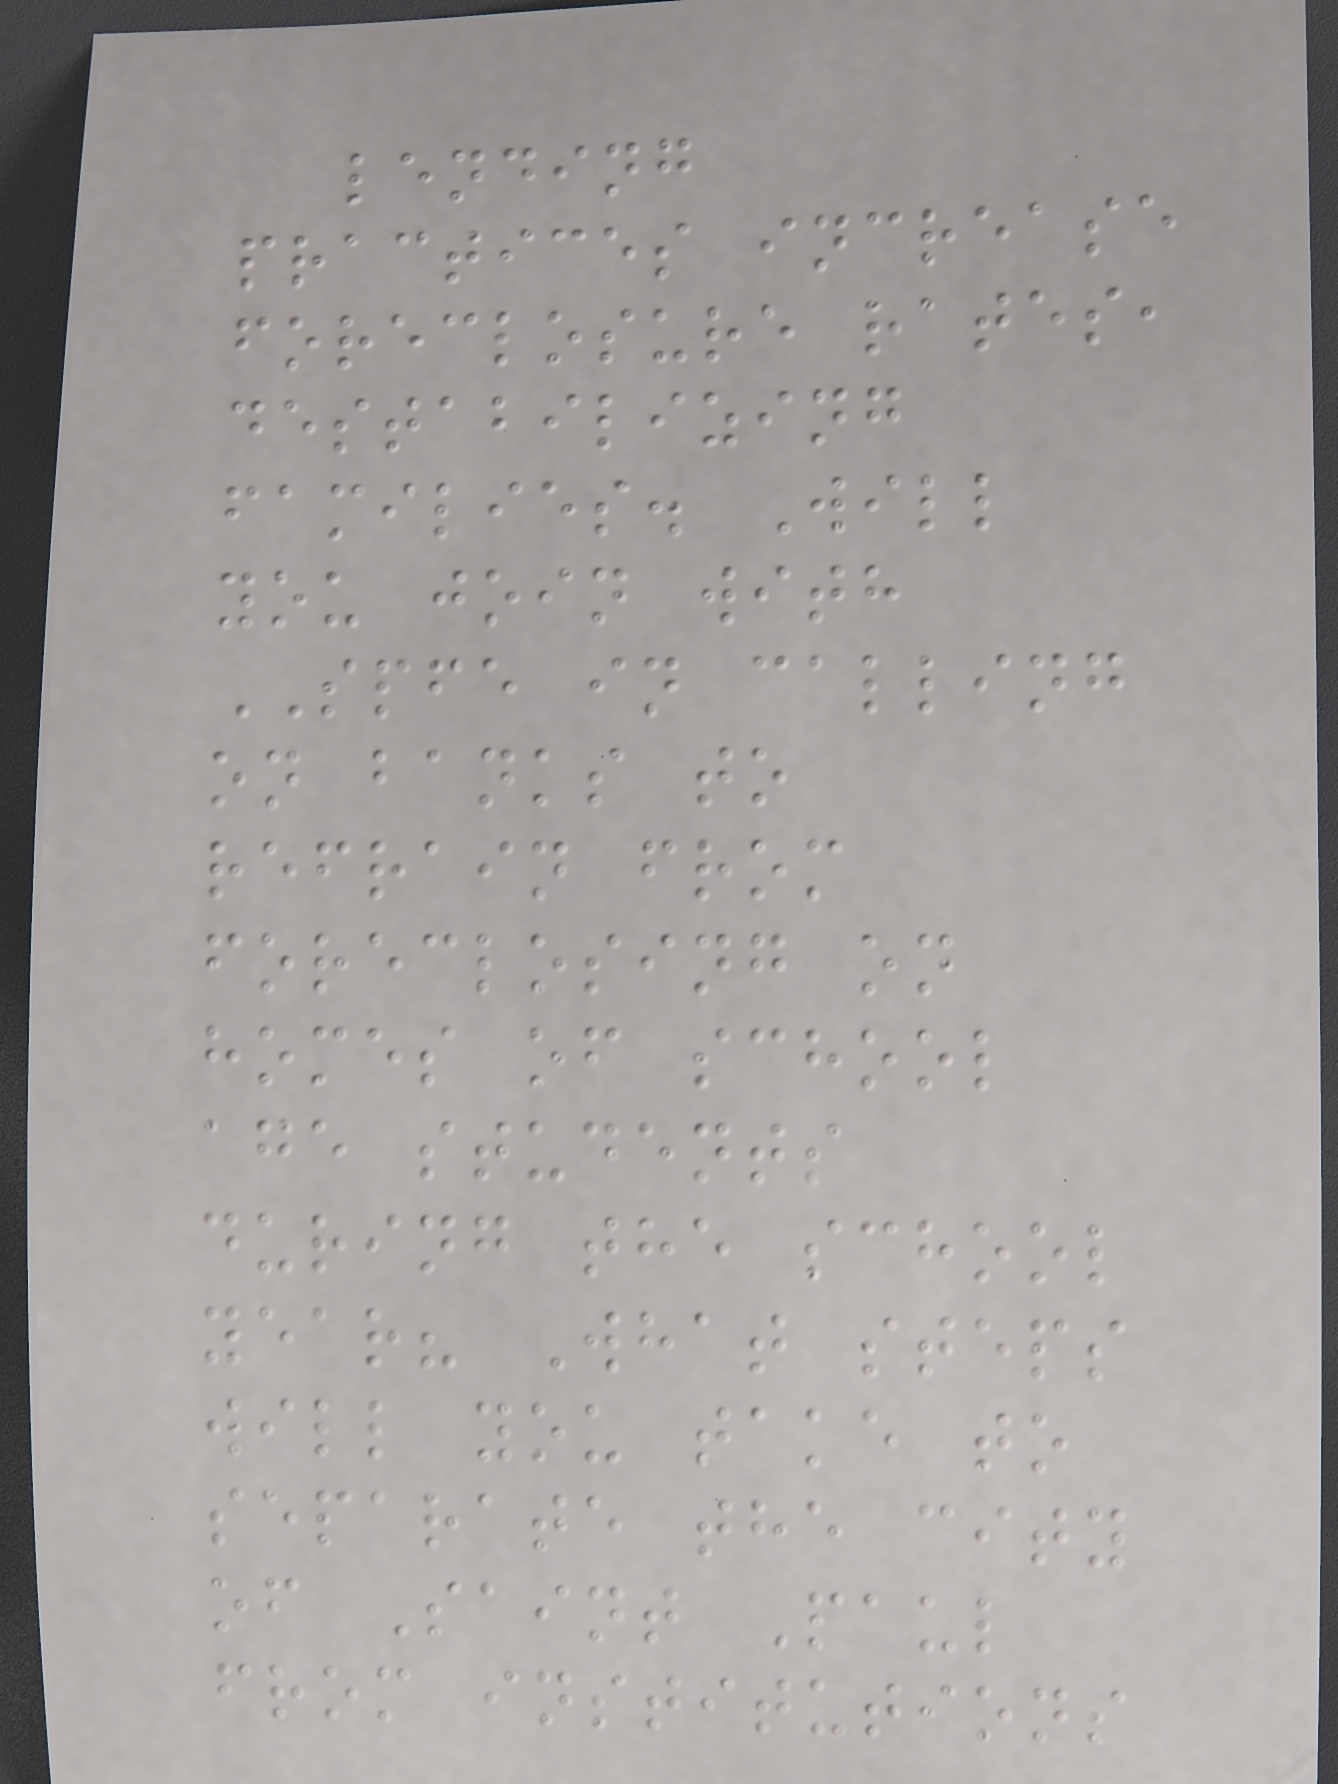lending
practices increase
foreclosure rates,
destabilizing
families. Will
you join with
SPFE in calling
on banks to
refrain from
foreclosing on
homes of school
age students
during the school
year? What steps
will you take to
separate the city
of Saint Paul
from institutions
